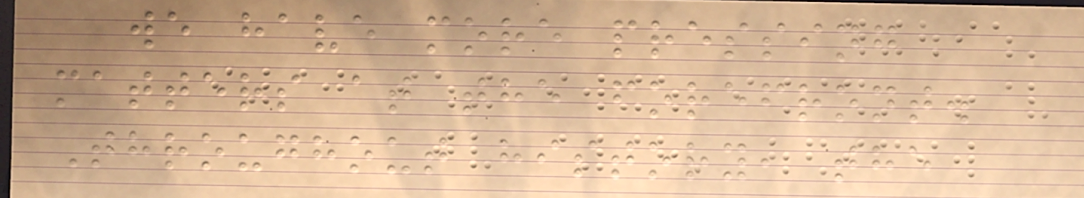we have more pressing
matters at the forefront.
Throughout history, the
